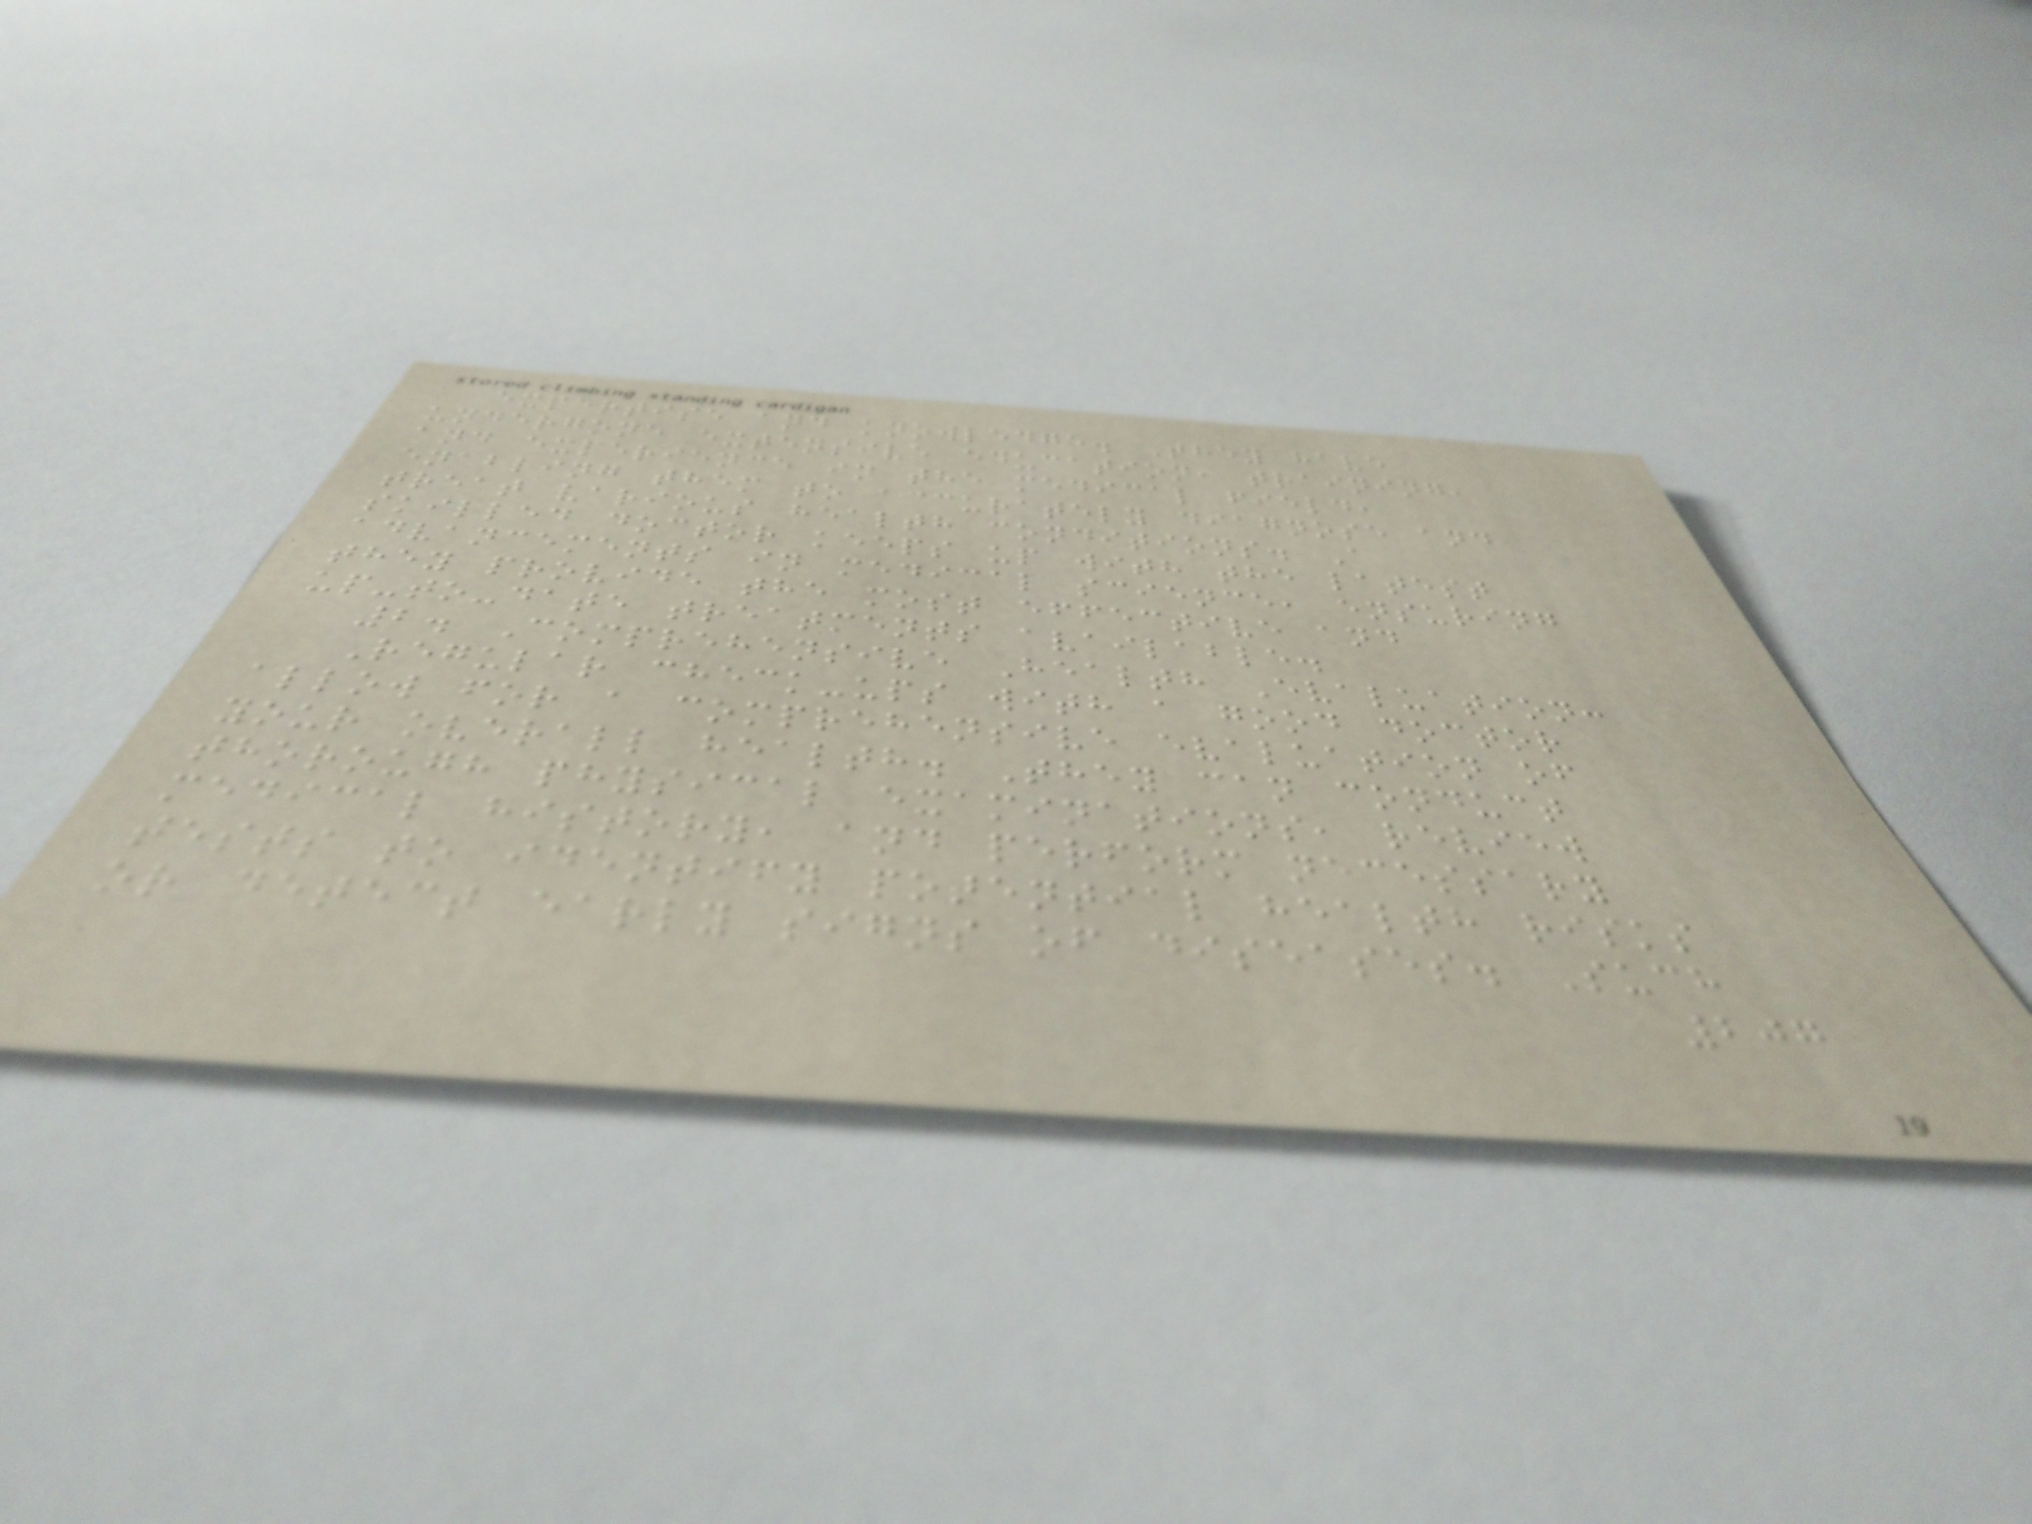expertise and knowledge. They have
undergone extensive education, training,
and experience in the medical field,
enabling them to accurately diagnose and
treat various health conditions. A
skilled doctor keeps up with the latest
advancements in medical science, ensuring
they provide the most effective and
up-to-date treatments available.
2. Comprehensive Health Evaluation:
Regular check-ups with a good doctor
allow for a comprehensive evaluation of
your overall health. They can conduct
thorough physical examinations, review
medical history, and perform necessary
tests to identify potential health risks
or detect early signs of diseases. Such
207
